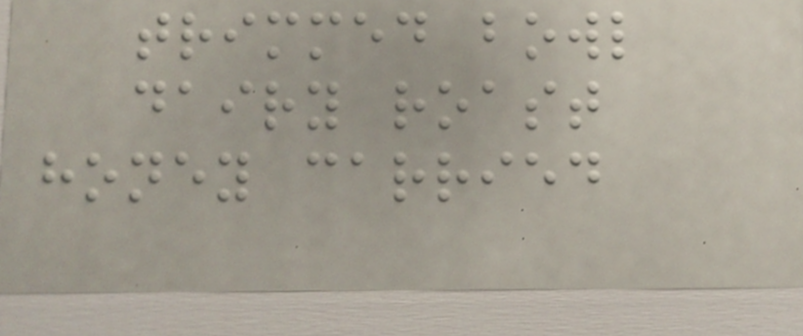trimmed bowl
dairy roast
honey carried
